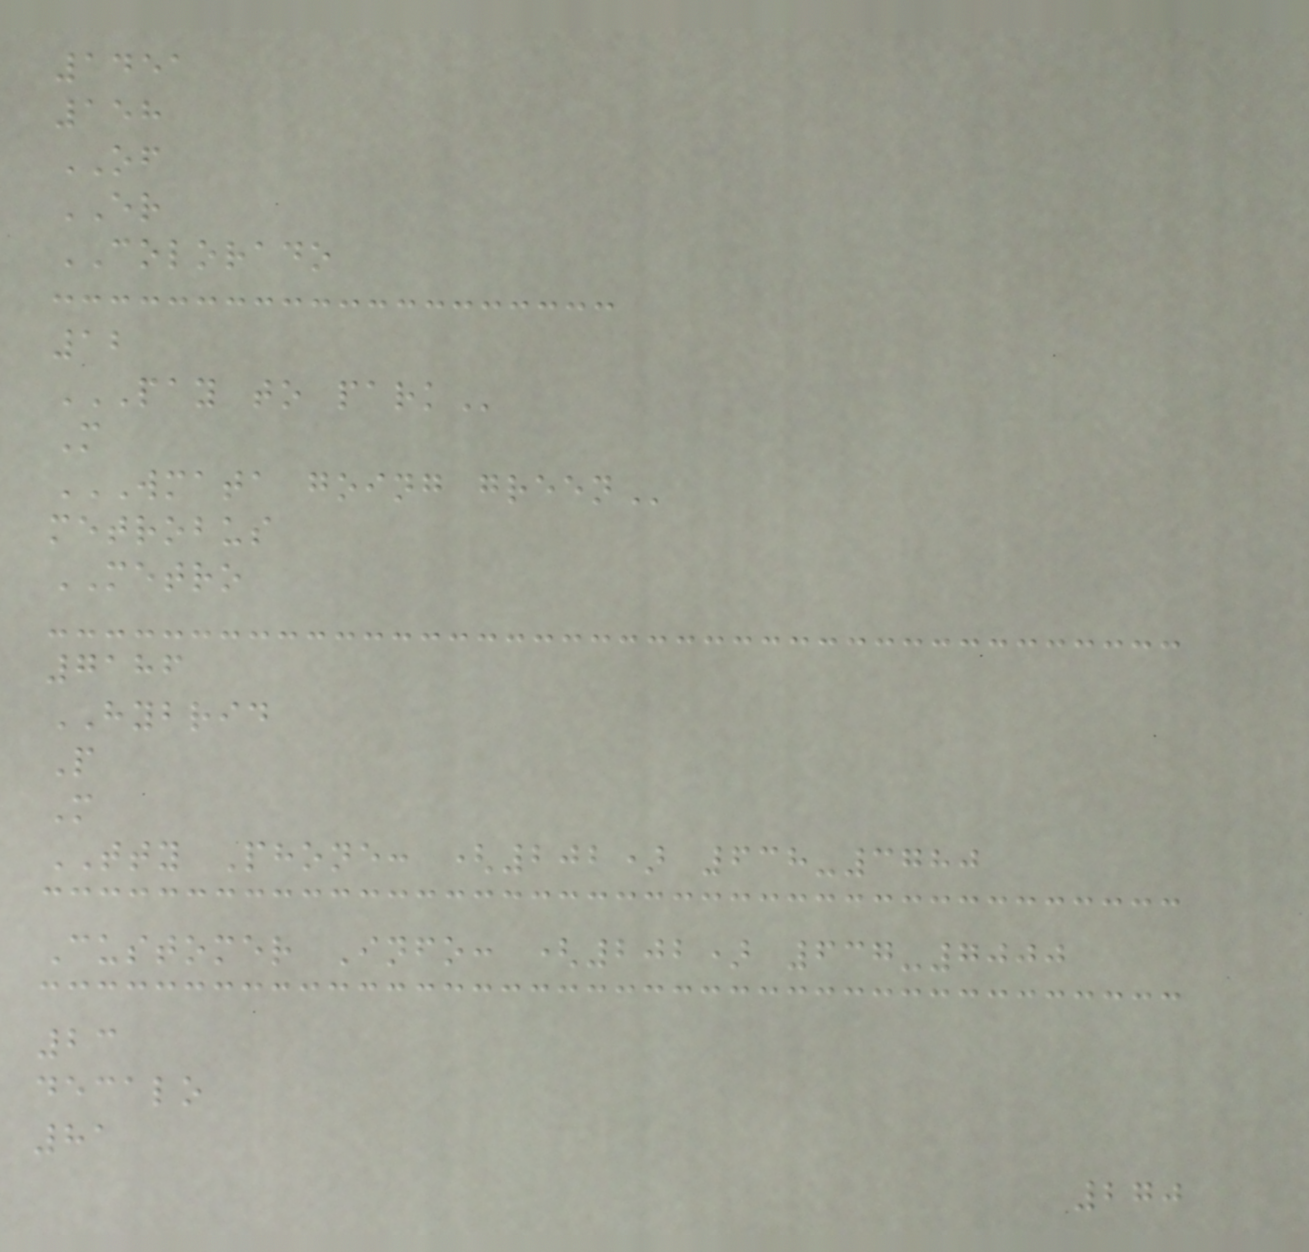1451
158
OF
ER
COLORADO
12
PAY TO PARK
M
WMATA GOING GREEN
metrobus
METRO
7186
HYBRID
P
M
TTY Phone: (202) 638-3780
Customer Info: (202) 637-7000
23
decalo
81
270
